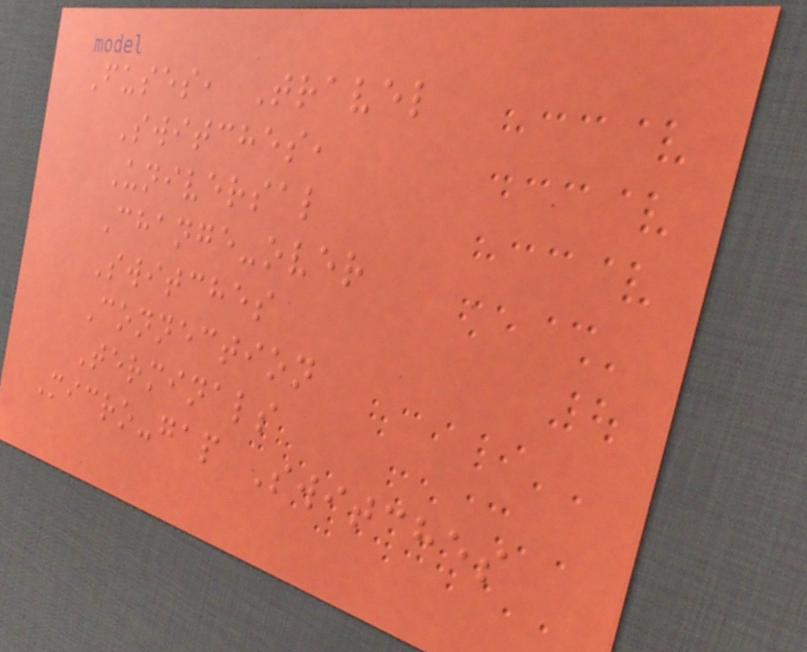Fuses, Travel
Switches,
Universal
Change-over
Switches
Connection
Terminals
Micro-gap Switches
